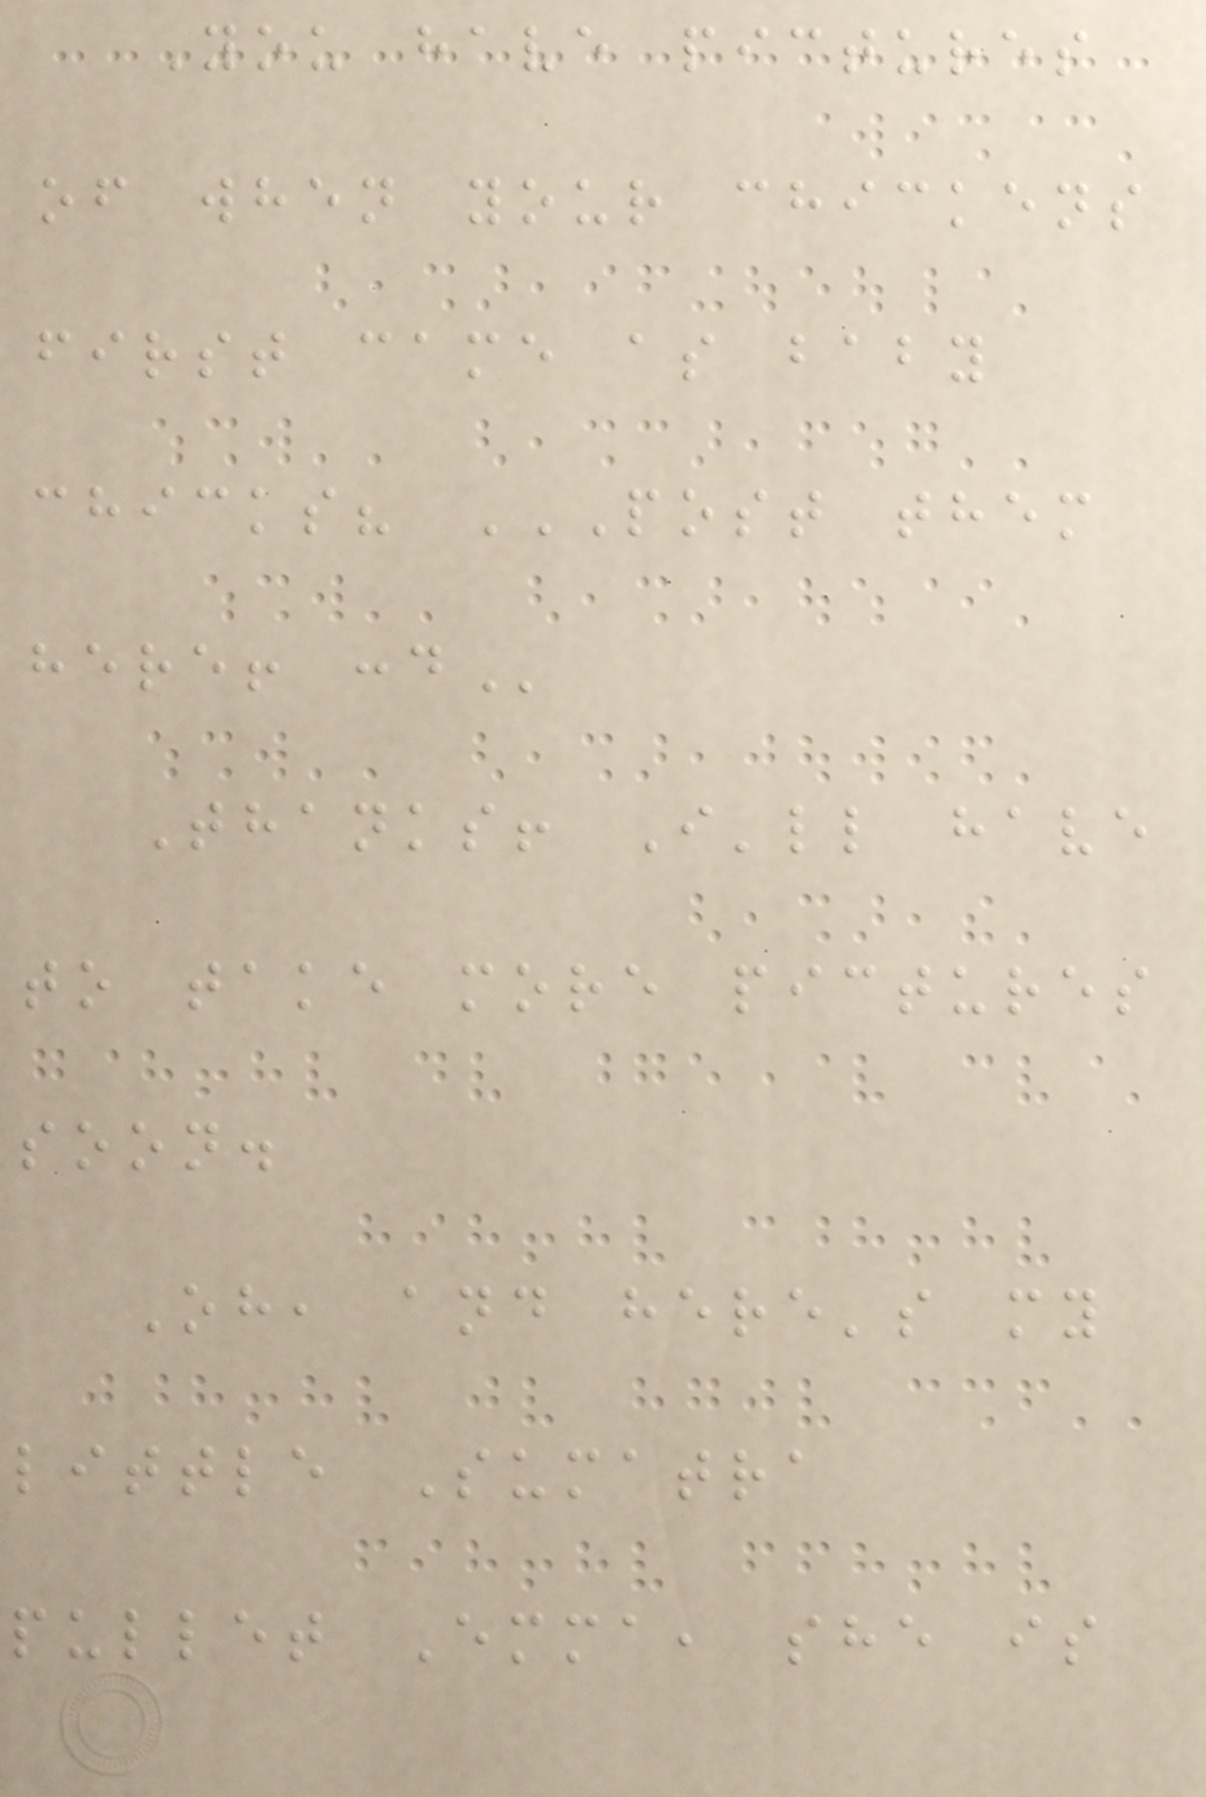You have pictures
of when your chickens
first came as baby
chicks? POST THEM
HERE! :D
Thanks! I'll have
to take more pictures
soon.
Oh, and here's my
little Sumatra
pullet Emma, she is
